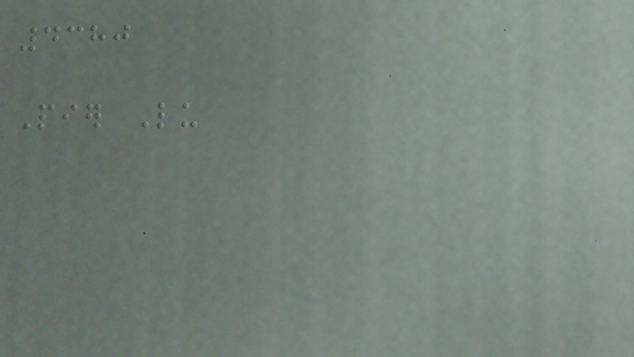4380
Pier Lu
